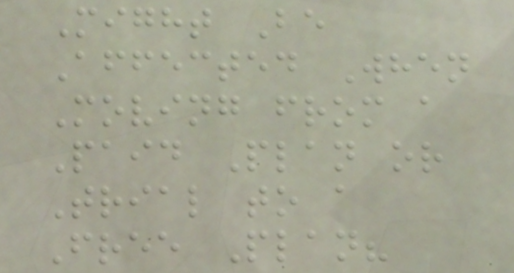Might Be
Affected When
Moving from a
Paid Plan or
Trial to a
Free Plan?
